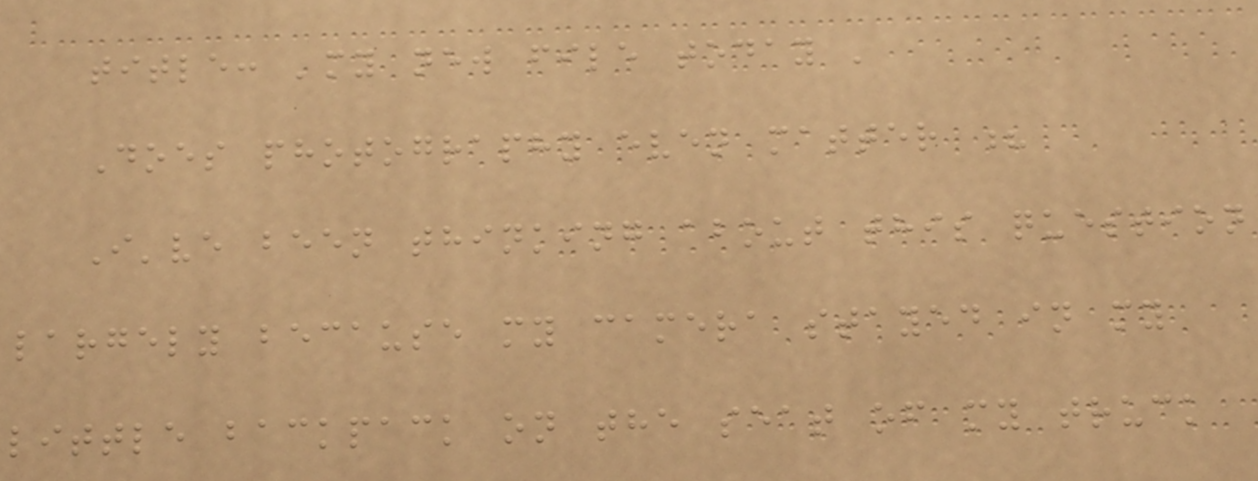title: 'my new file today '
Does photography even matter ?
I've been thinking about this question
largely because my camera stayed in my
little backpack on the seat of my truck
